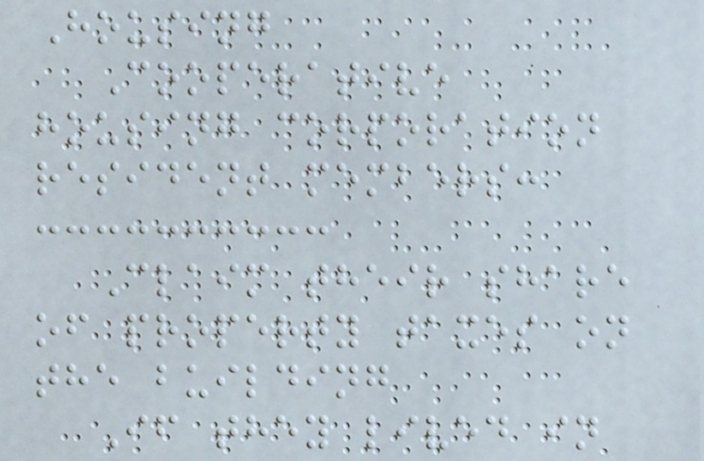Housing
Cooperative
housing corporation
resident members:
Claim their share
of property taxes on
the building
If they lived in
